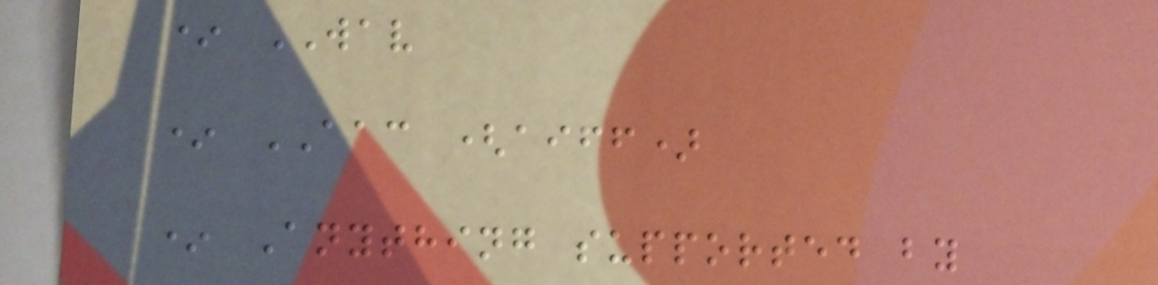* WAV
* AAC (aiff)
* Anything supported by
